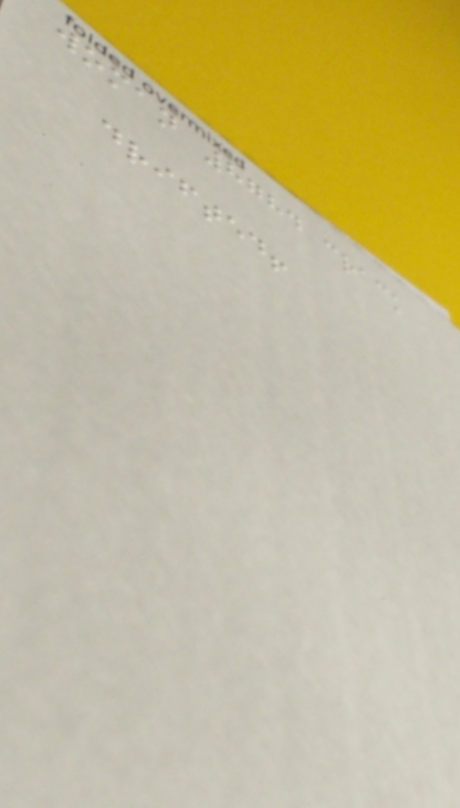woman 8784 crack
drifted!
